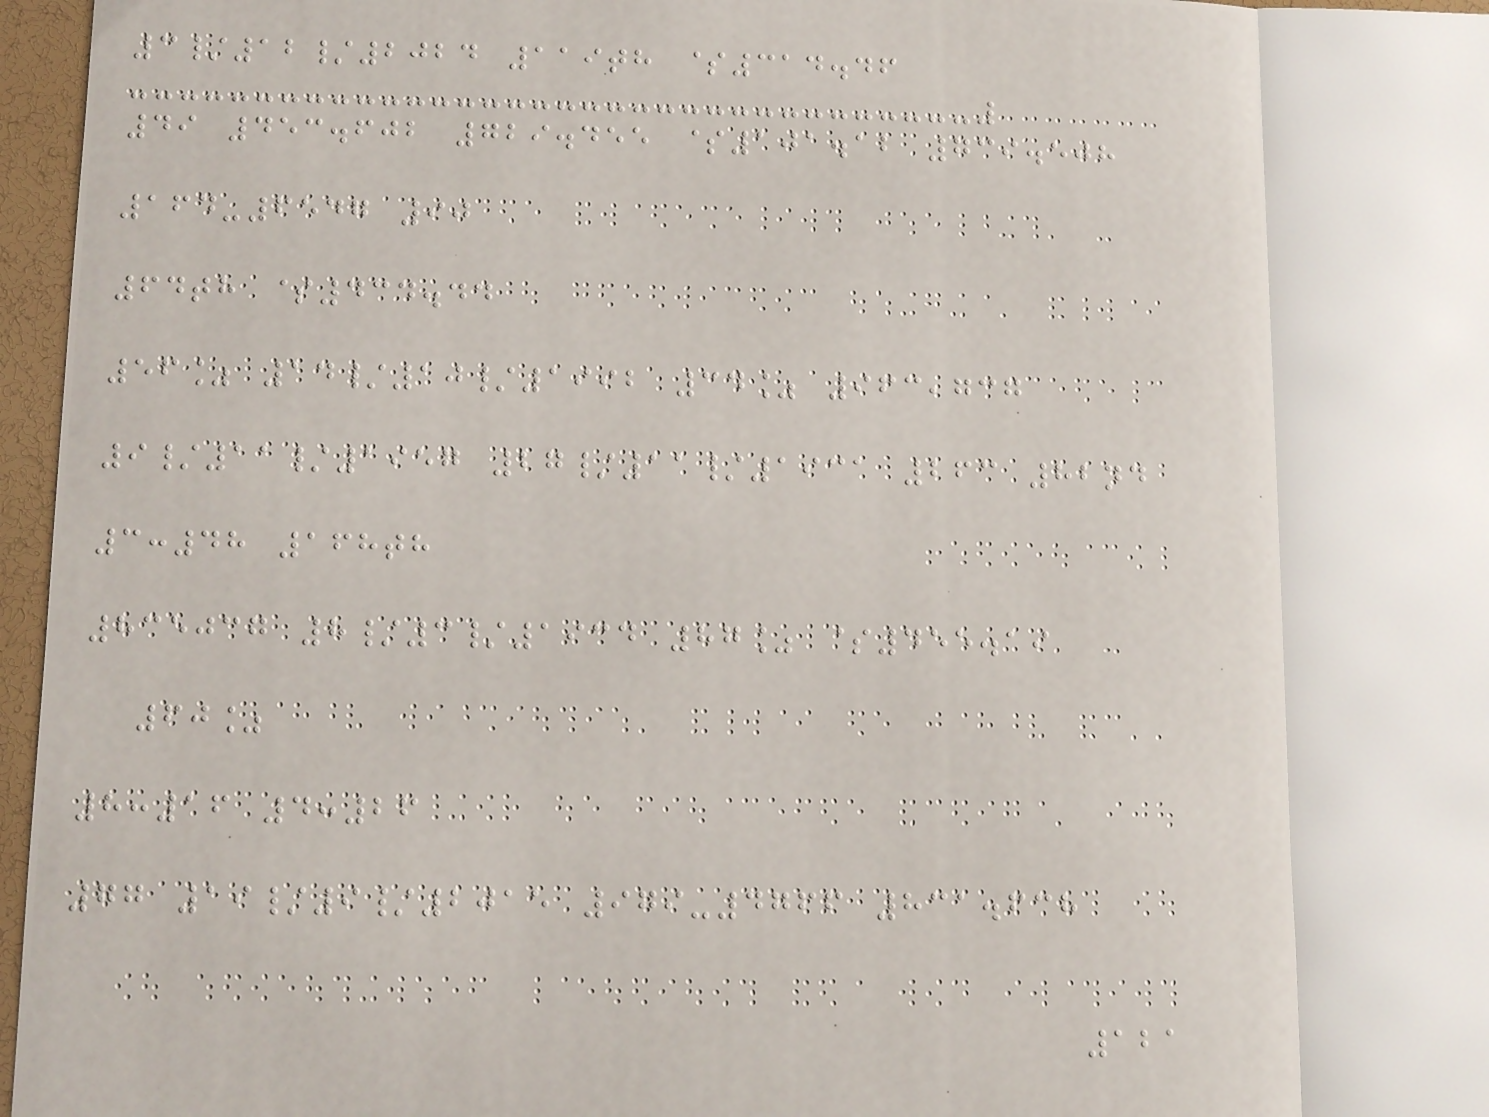3/12/2024 119th $314.46
49 453.602 729.455 $101.12 739.508
164-6547 90
64th $434.44
56% 14/10/1992 34% 963,737
9/11/1957 27/11/1931 263 82nd
3:48 168th
835037 8/3/1934 87% $455.19
60%
8:16 4:26
77 19/9/2015 979-4766 831.638
121
